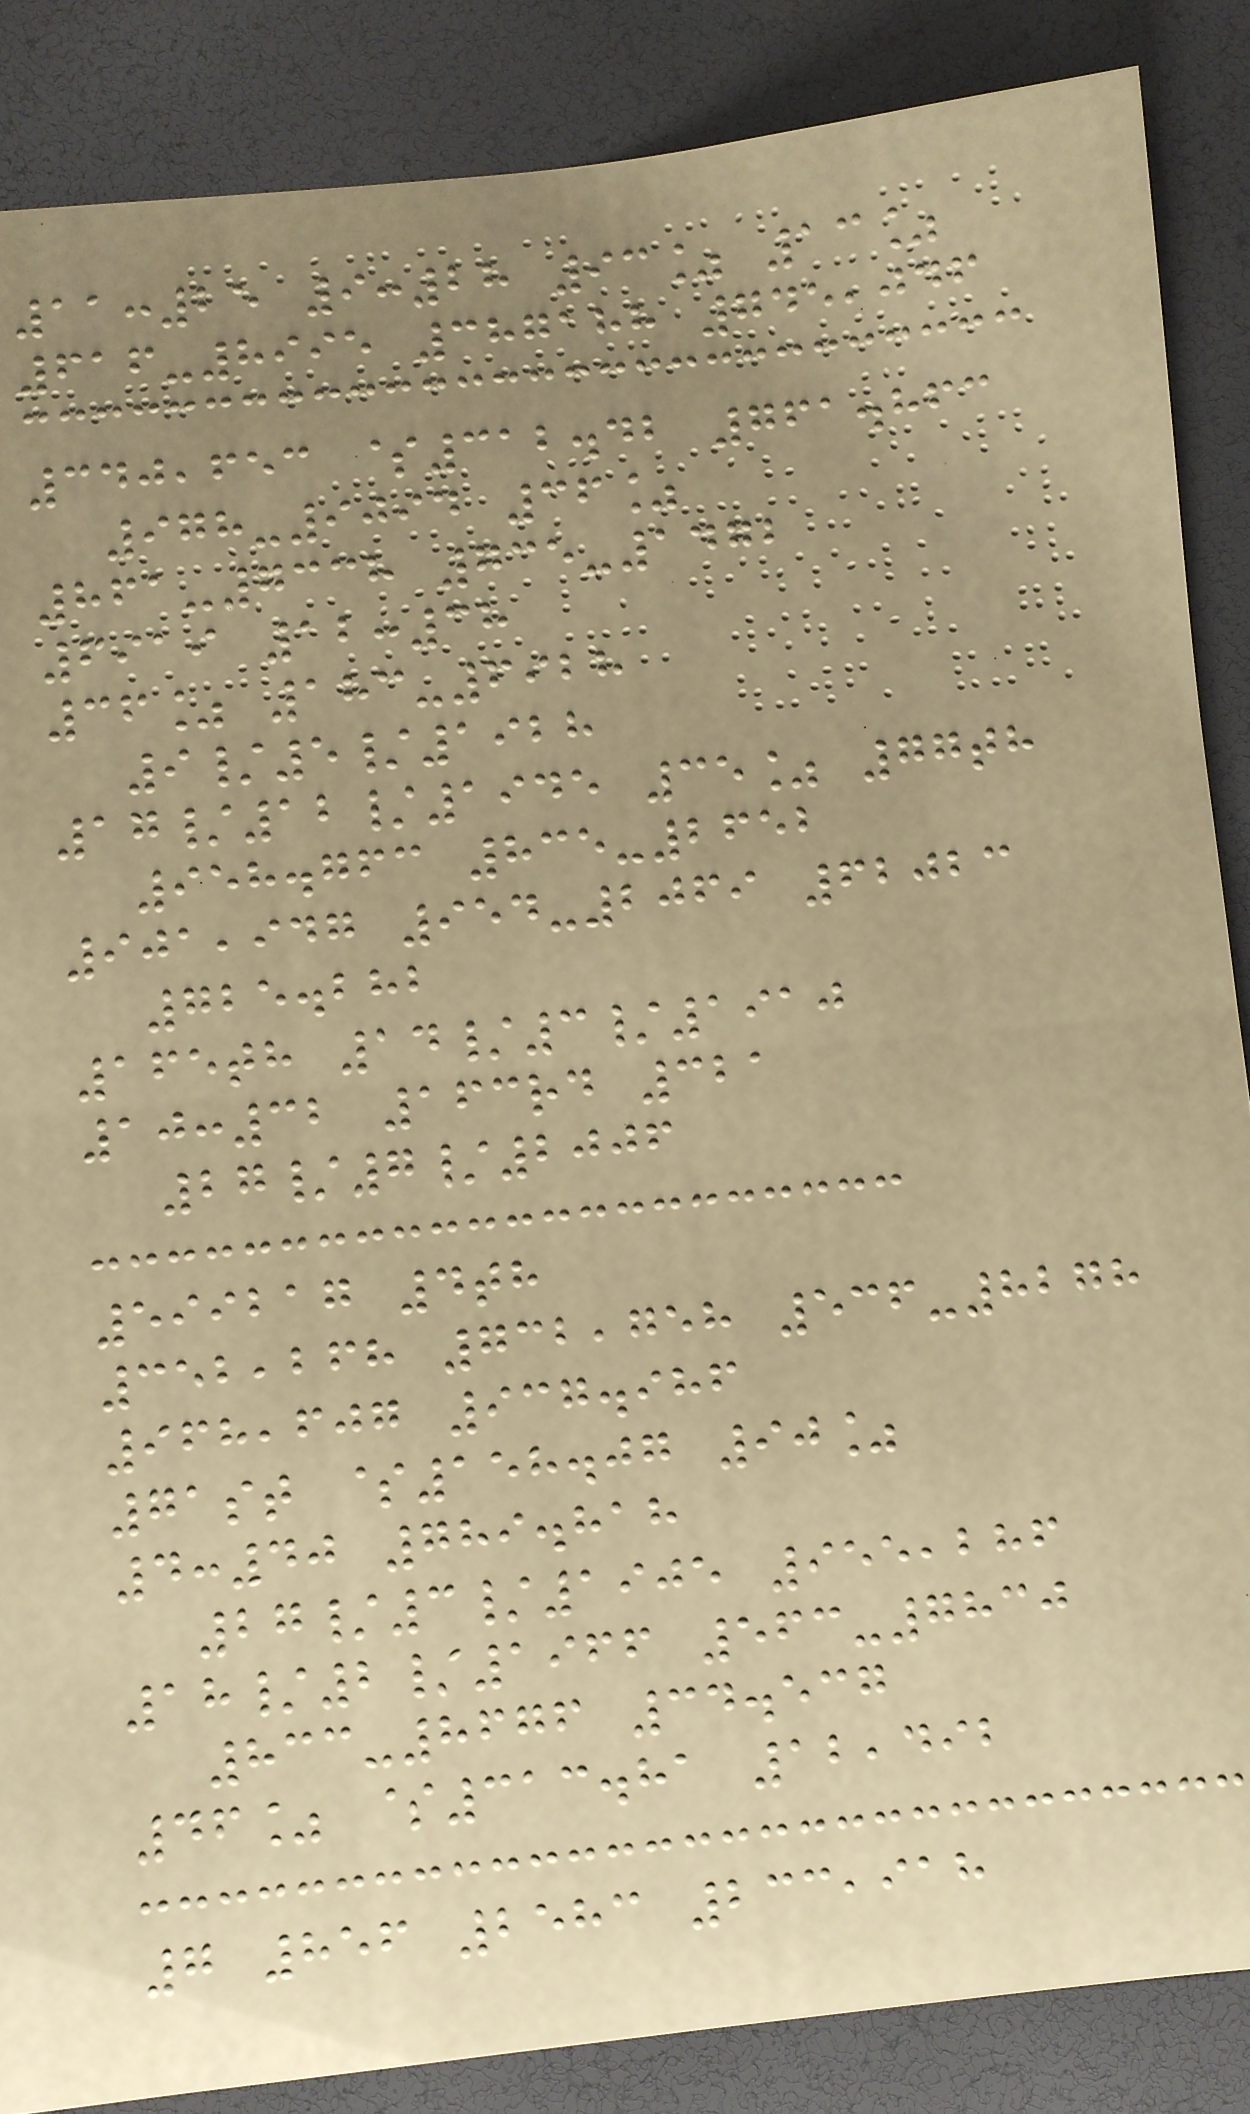11:25 9:28 93% 13%
616-8995 387188 745,046
340,653 $312.42 761.863
978-9094 36%
861-7338 735-1472
6919 12:38
36% 183-6928
9/5/1928
17/12/1945 35% 77th
958.763 835-2652
901,947 954-2069 62023
725.282
165th 14/3/1910
10:32 163rd 321
27/7/2006
599217 4th
352,268 732,758 536-8278
968,607 937.986
71st $158.07 90%
4:40 789.818
27/3/1905 955,286
18/2/1966 563-7830
833-8676 34.537
46% $313.81 12,492
7 856 2583 233,918
